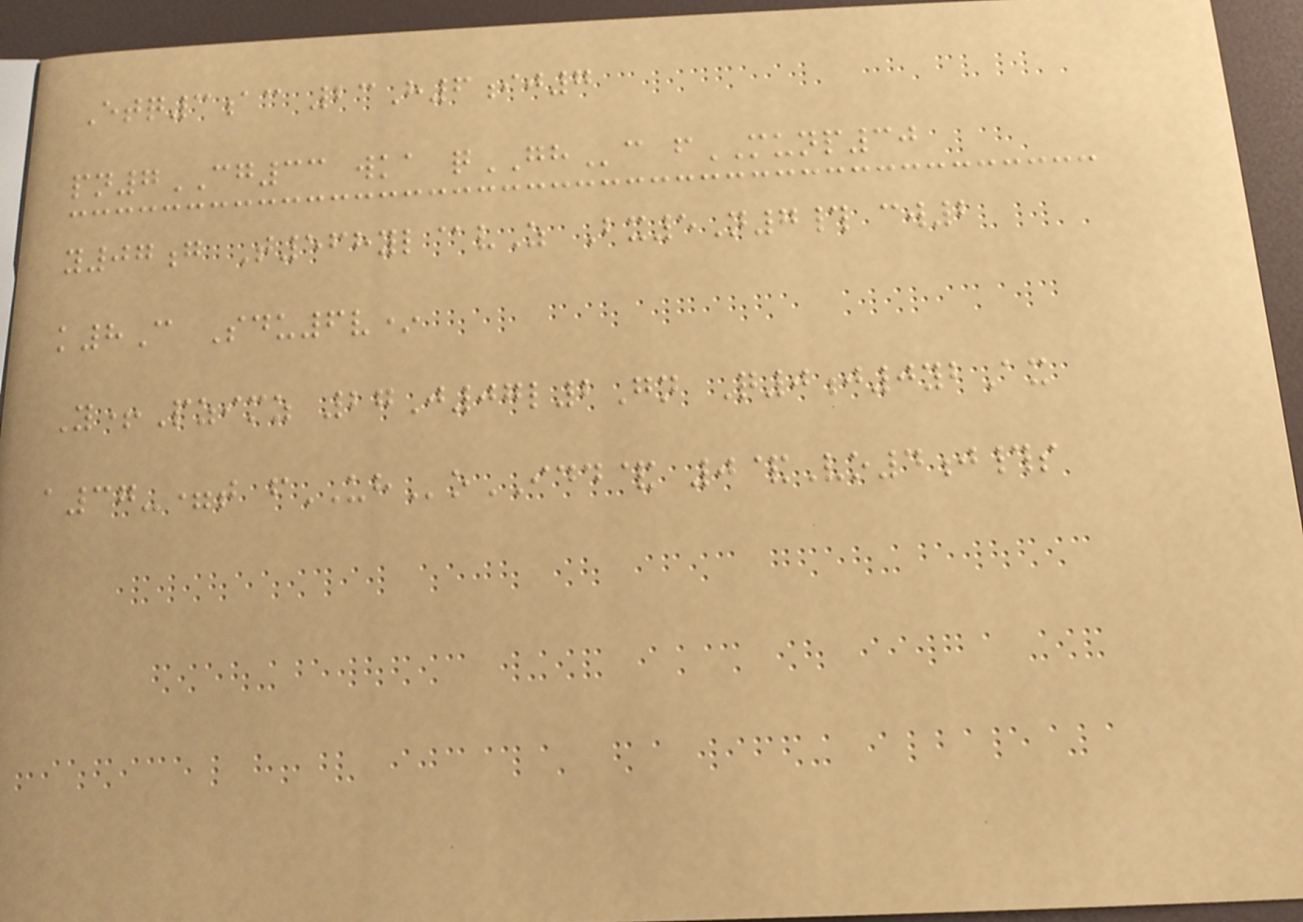Etq3ac 23H6ij7
pn7CG33 wka qGHc fMUNP30
y07g T568yl@vZ Bx5N7# cw2
k8C Sdu6v*
Y+Pzimz 27J07l2Gn Q0j0ybAx
a37-=t fUHoIDD& 0&Vo4j#s
